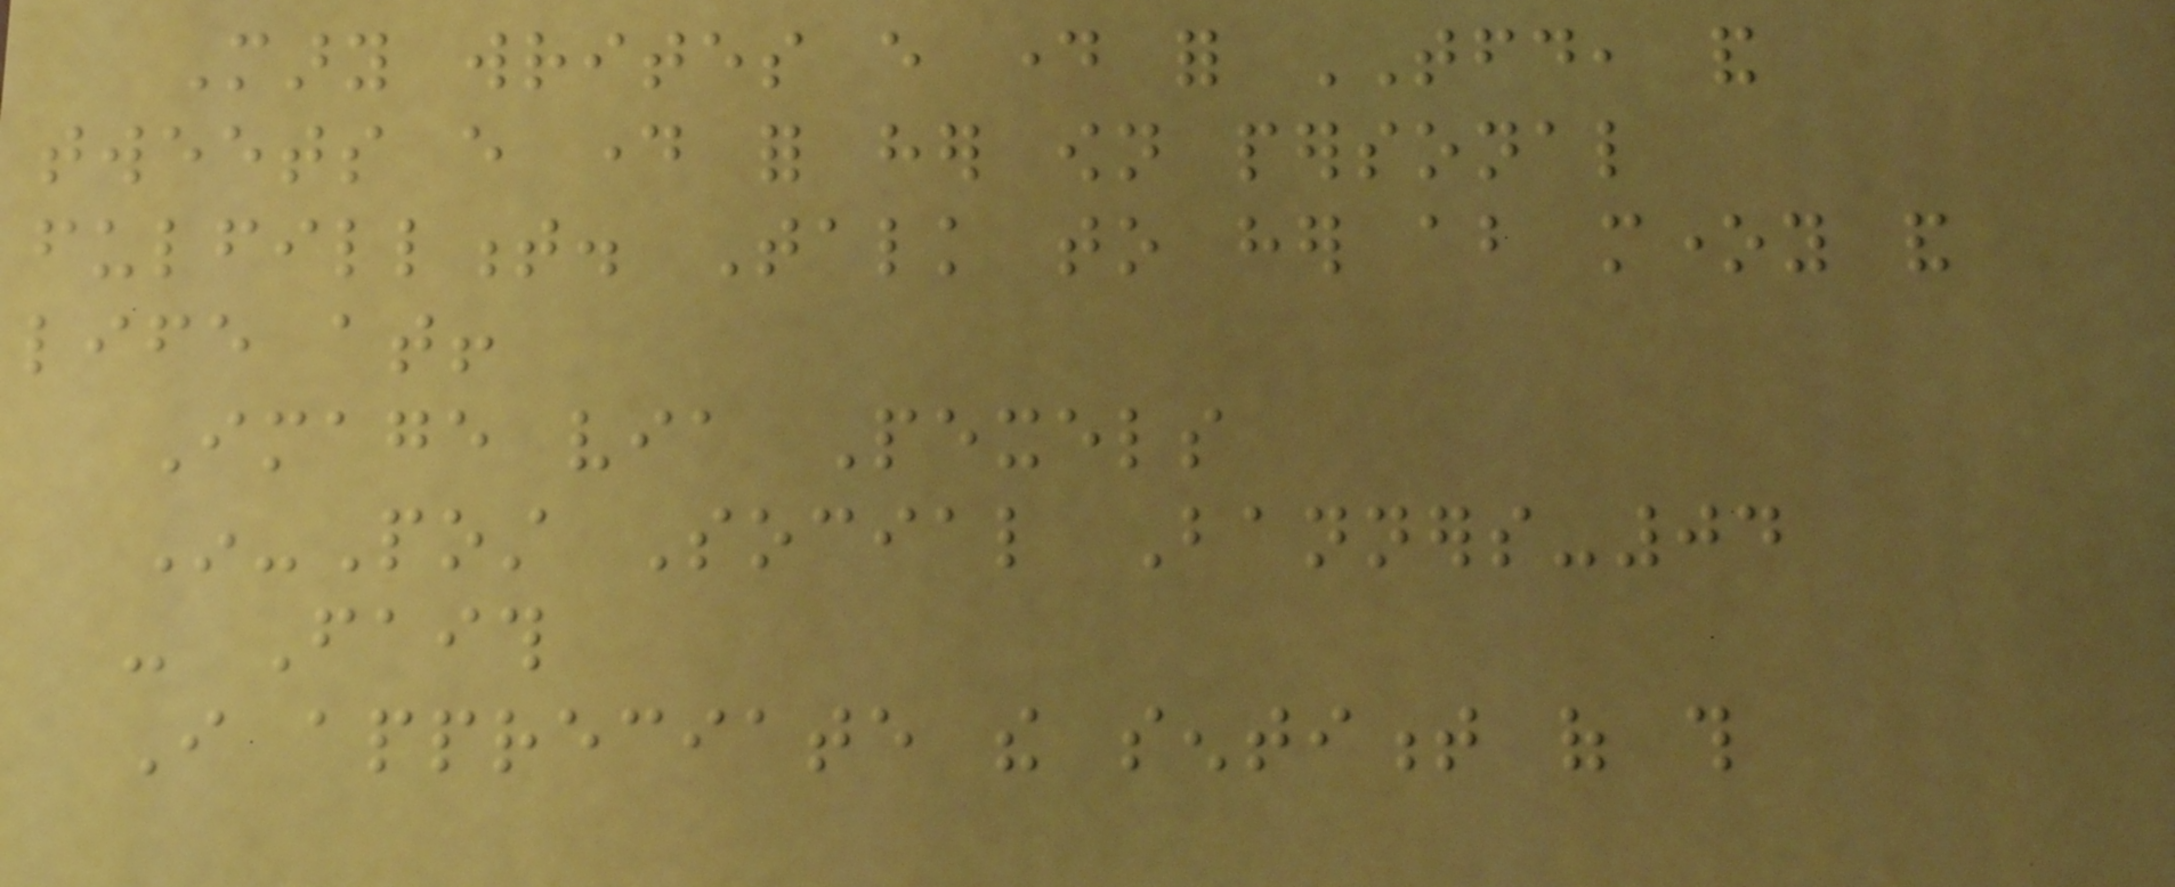Mary writes every day for TFD, and
tweets every day for her own personal
fulfillment. Talk to her about money and
life at!
Image via Pexels
In-Post Social Banners-04
- Faith
I appreciate the sentiment of this
